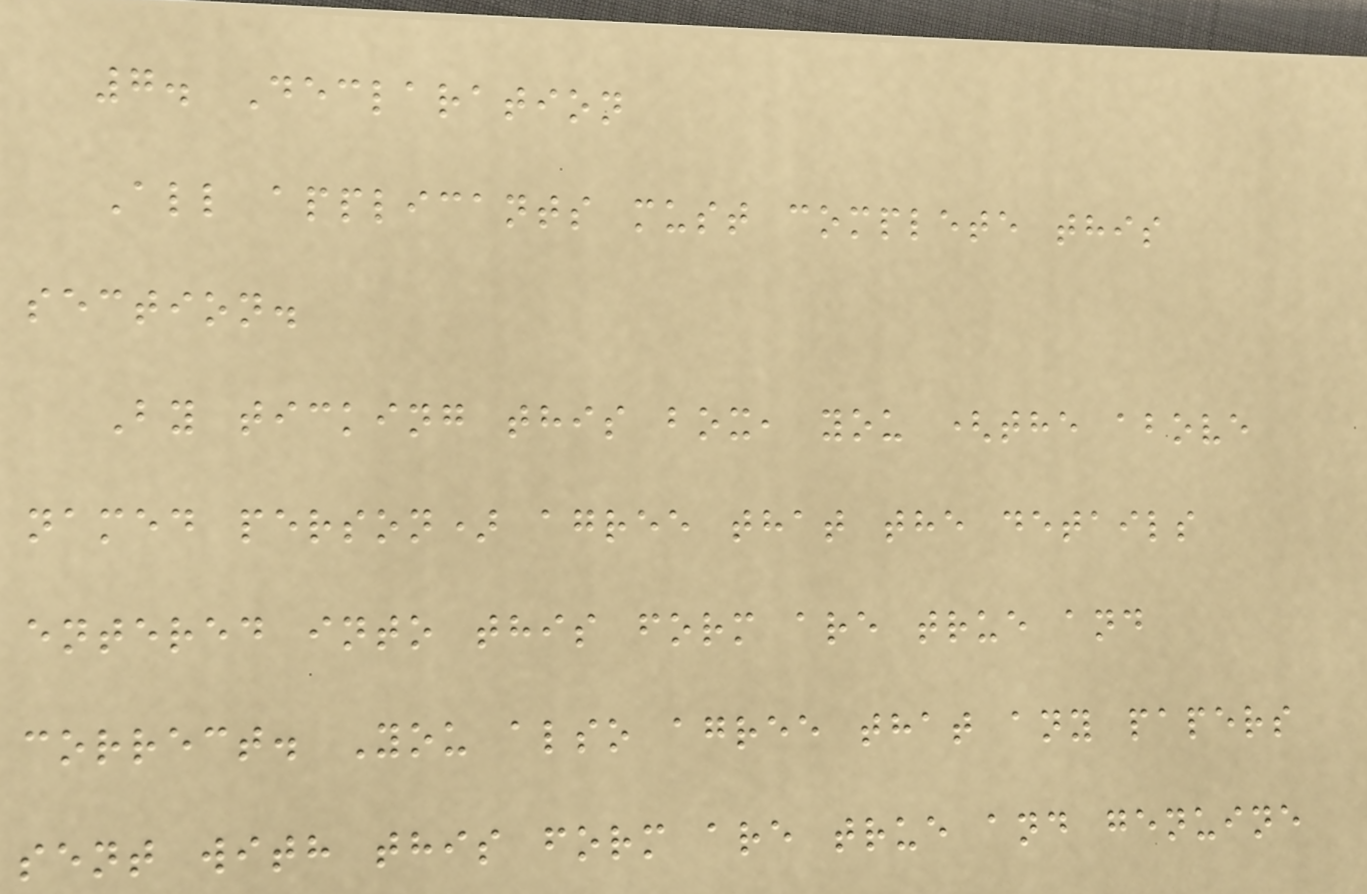7. Declaration
All applicants must complete this
section.
By ticking this box, you (the above
named person) agree that the details
entered into this form are true and
correct. You also agree that any papers
sent with this form are true and genuine
